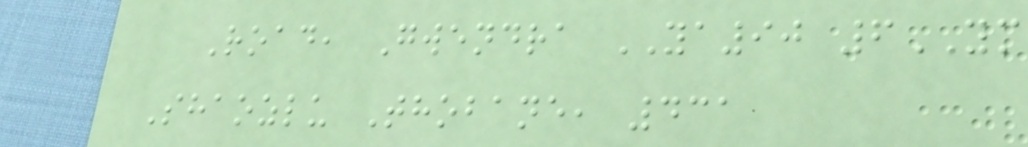Road, Gwendra YA90 6YM
Shaozlu Thobane, 431
